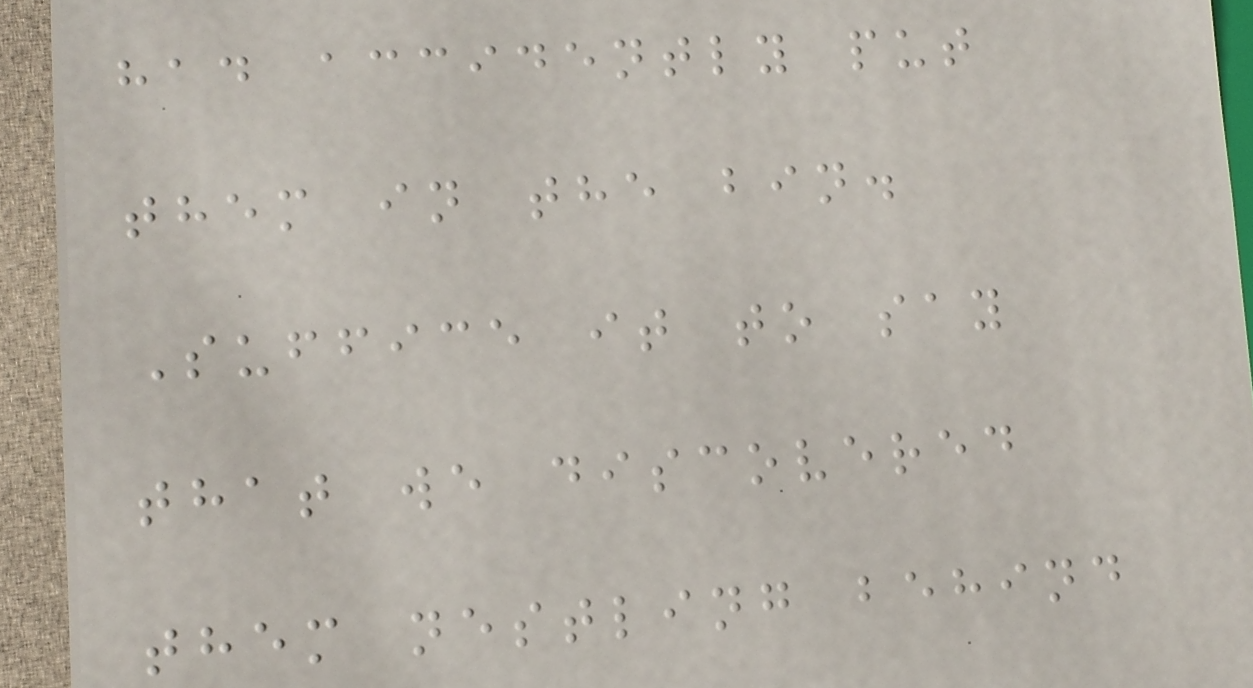had accidently put
them in the bin.
Suffice it to say
that we discovered
them nestling behind
